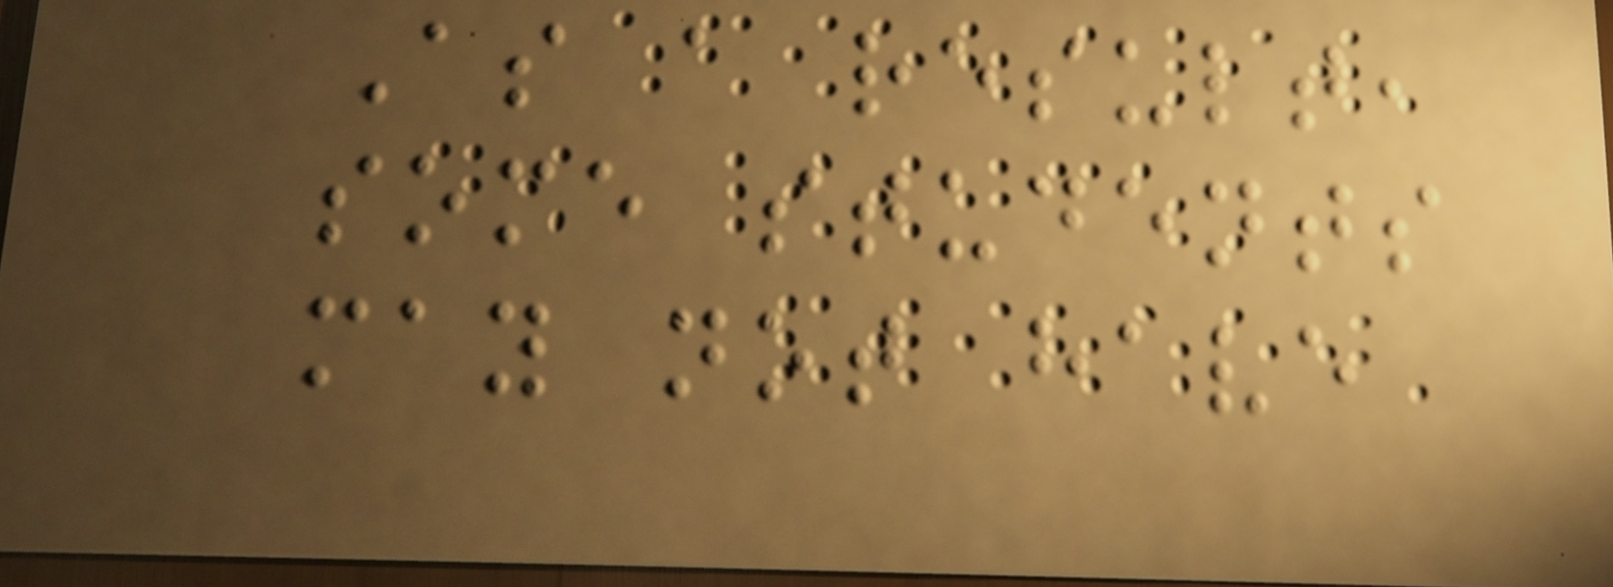As a result,
some students
may not have
